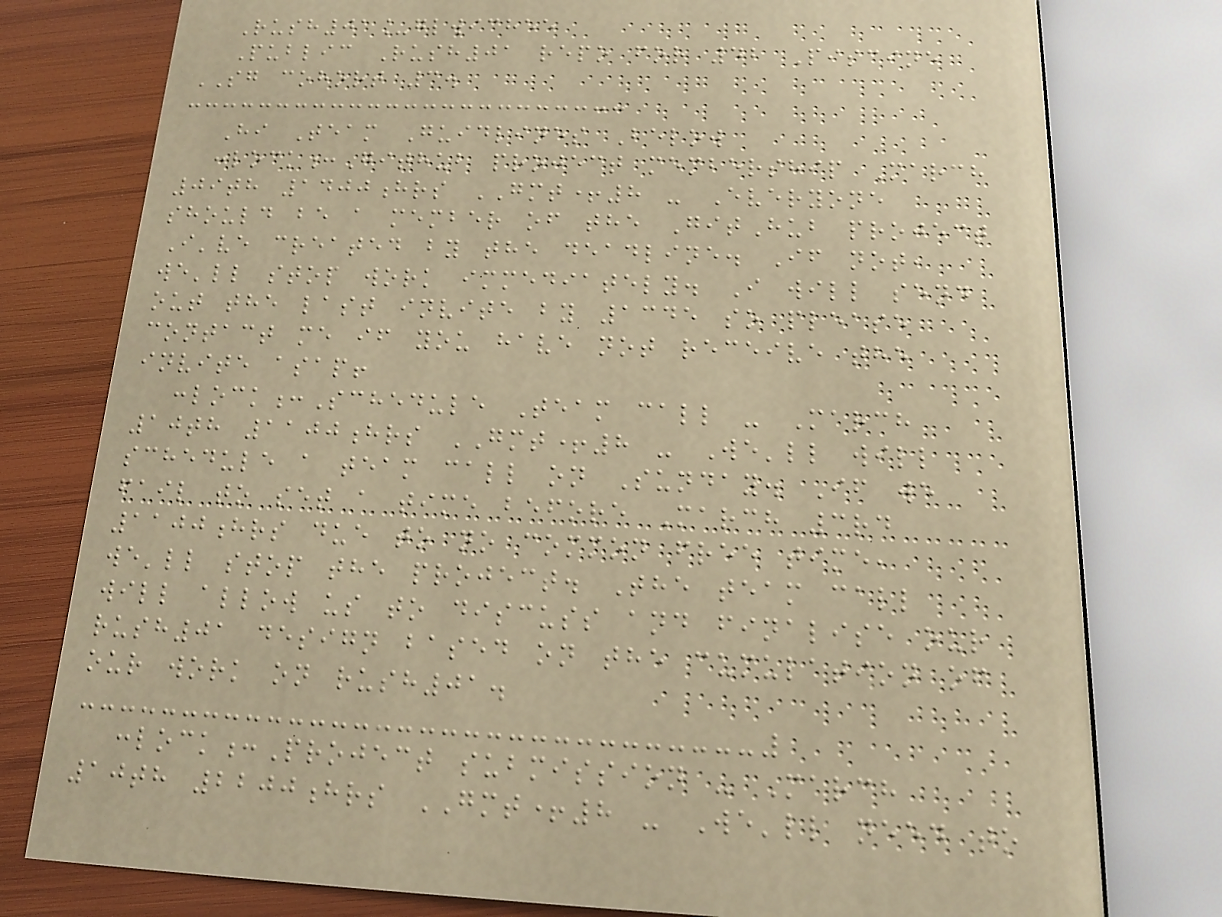Rush01_glwichee
Public Rush01 repo for 42 Piscine
SG cohort 3.
Hi Team Guidlines Below
:lock:Github project membership March
09th 1400hrs GMT+8 - Everyone
should be a member of the GitHub project
I've created by the deadline. If not,
we'll stop work immediately. I will send
out the last invite by 1345 so please
contact me if you have not receive the
invite asap!
:lock:Schedule Team call - March
10th 1100hrs GMT+8 - We'll will
schedule a team call on Sunday. If we
fail to set a time before March 3rd
1100hrs due to no common free time,
we'll stop the project. The team call
will allow us to discuss and finalise our
rush01 design based on the cumulation of
our work on rush01.
:lock:Project submission - March
10th 2200hrs GMT+8 - We'll need to
